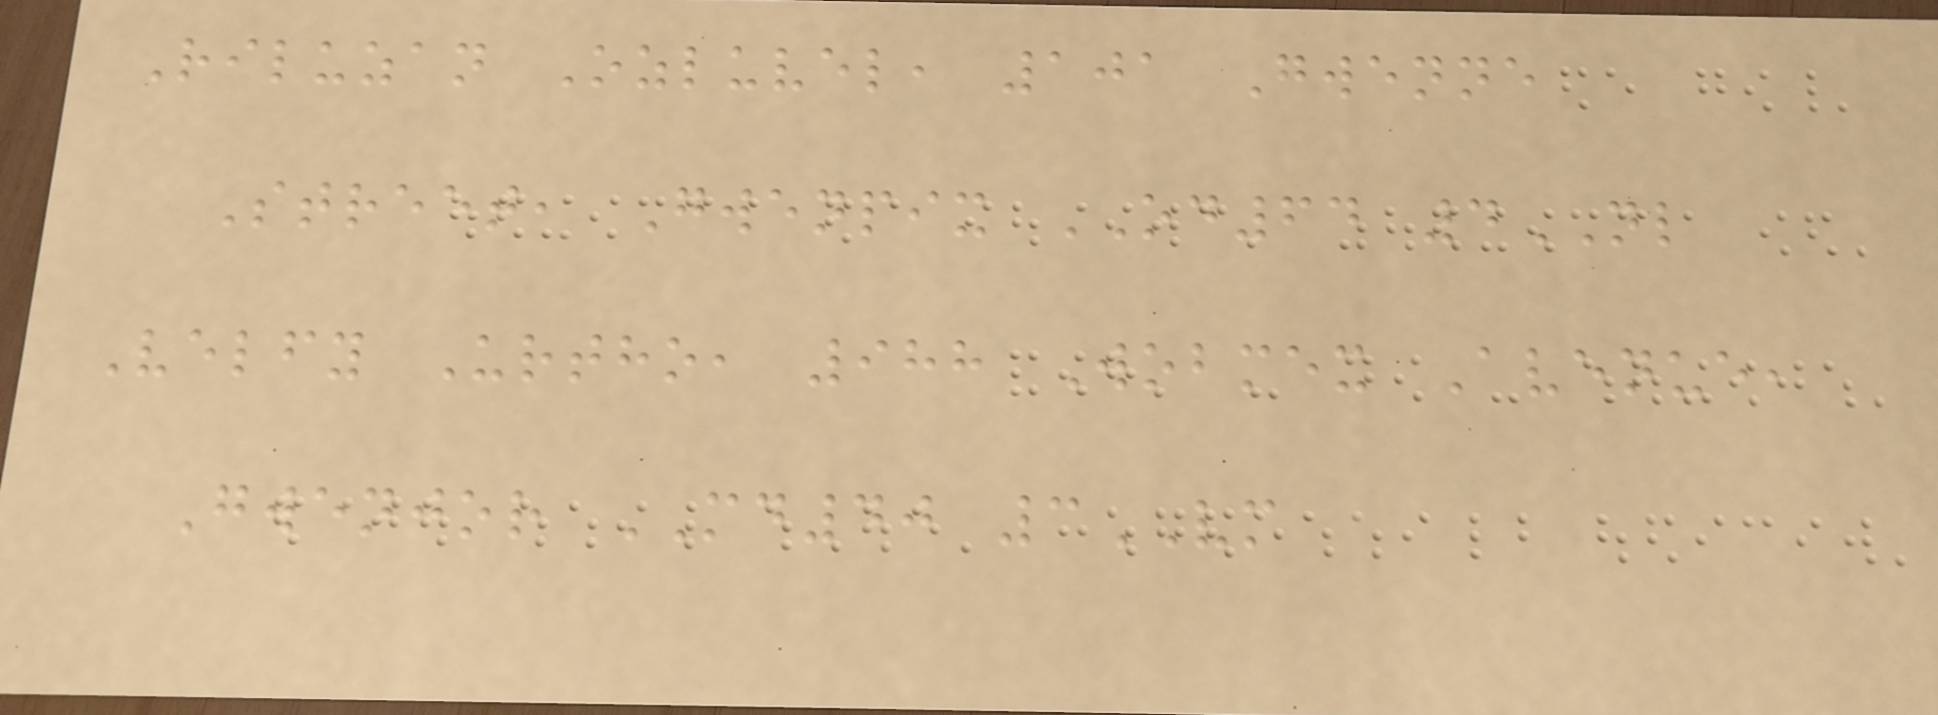Riluzan Ozluvel, 101 Gwenne
Street, Gwenpix OD64 4NL
Velfy Urtho, 988 Wobmex Avenue,
Gwenjor MD40 3VM
